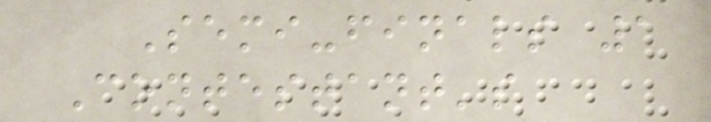Semi-finals 1
Contestant's
